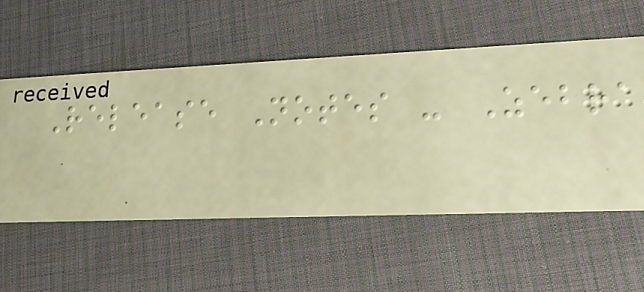Release Notes - Zebra
